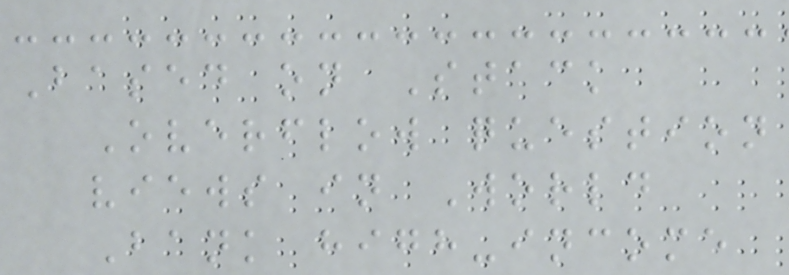Based on Stack
Overflow question
views in World
Bank high-income
